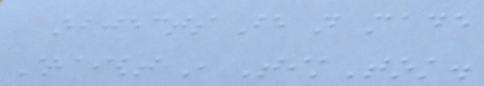objects are not made
straight in TikTok.
